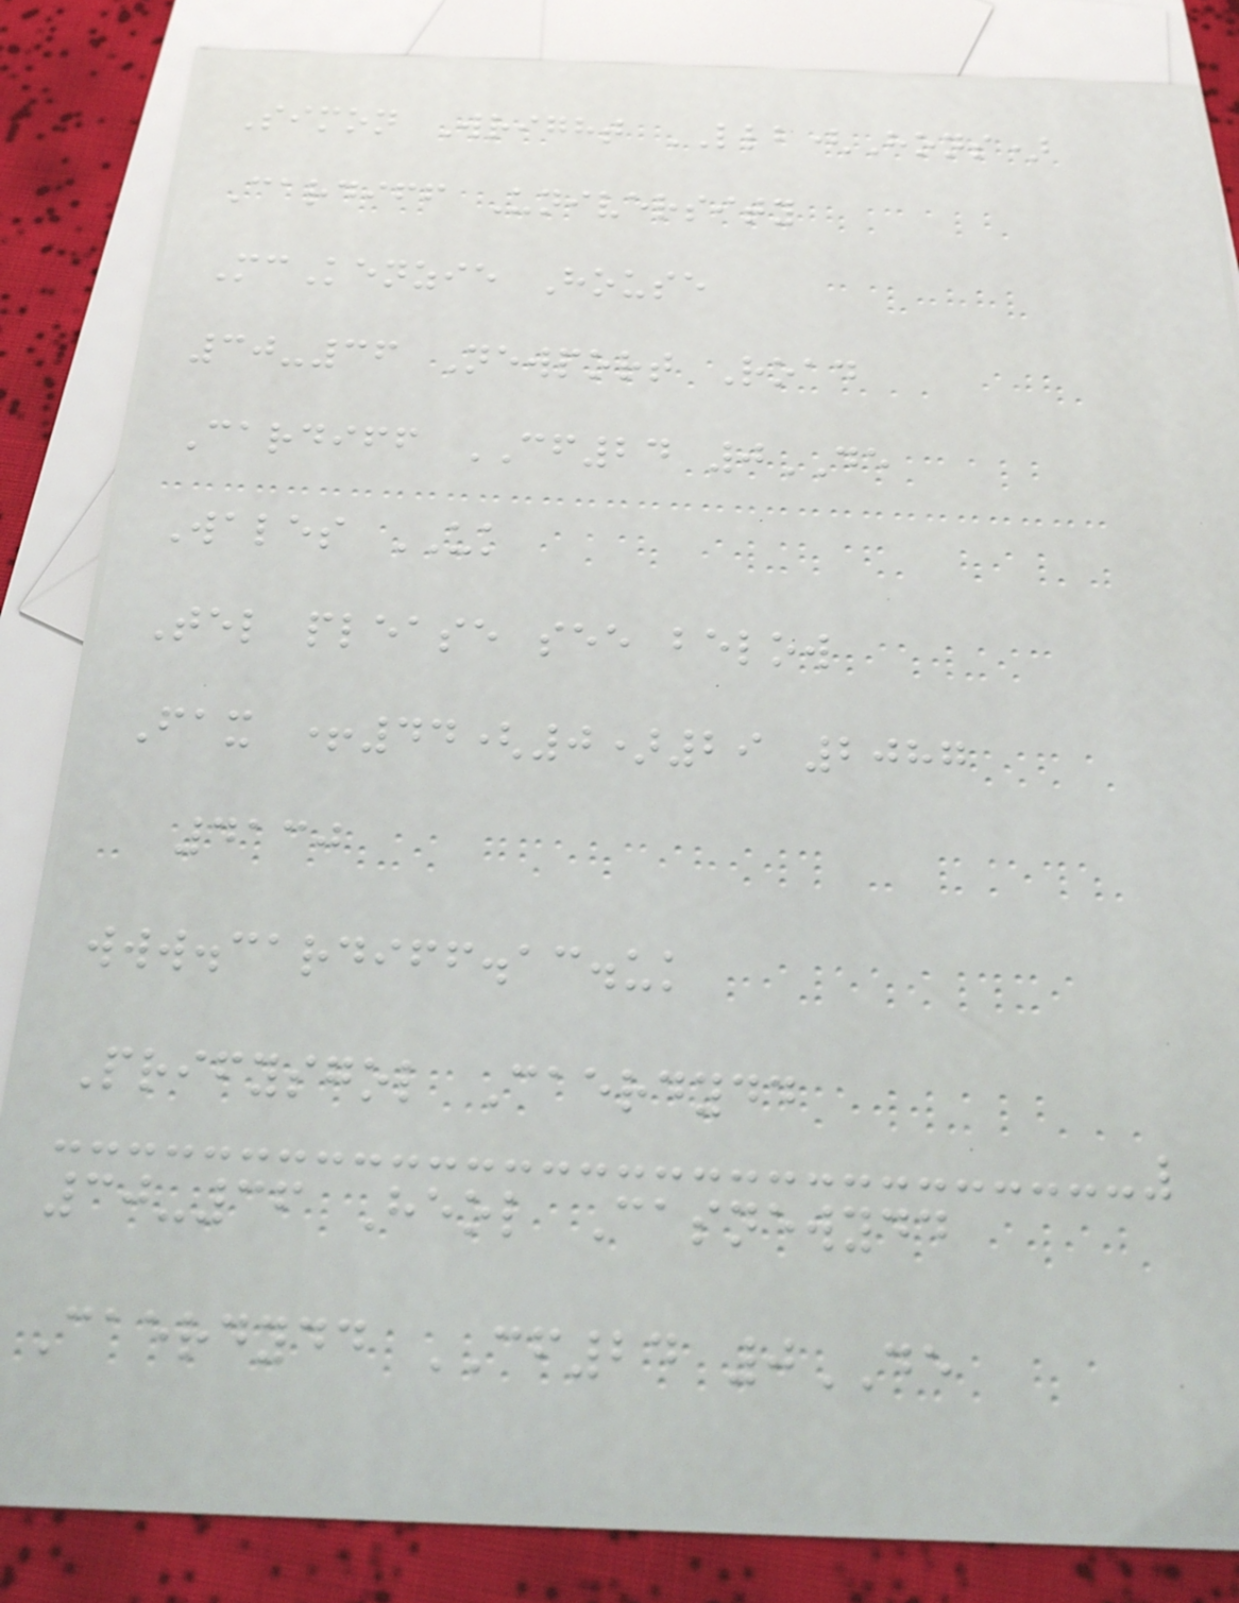Simon Wright LLB(Hons)
Cardiff University
McKenzie House
30-36 Newport Road
Cardiff CF24 0DE
Wales UK
Tel please see below
Fax +44(0)29 2087
4130
www.cardiff.ac.uk
Prifysgol Caerdydd
30-36 Heol Casnewydd
Caerdydd CF24 0DE
